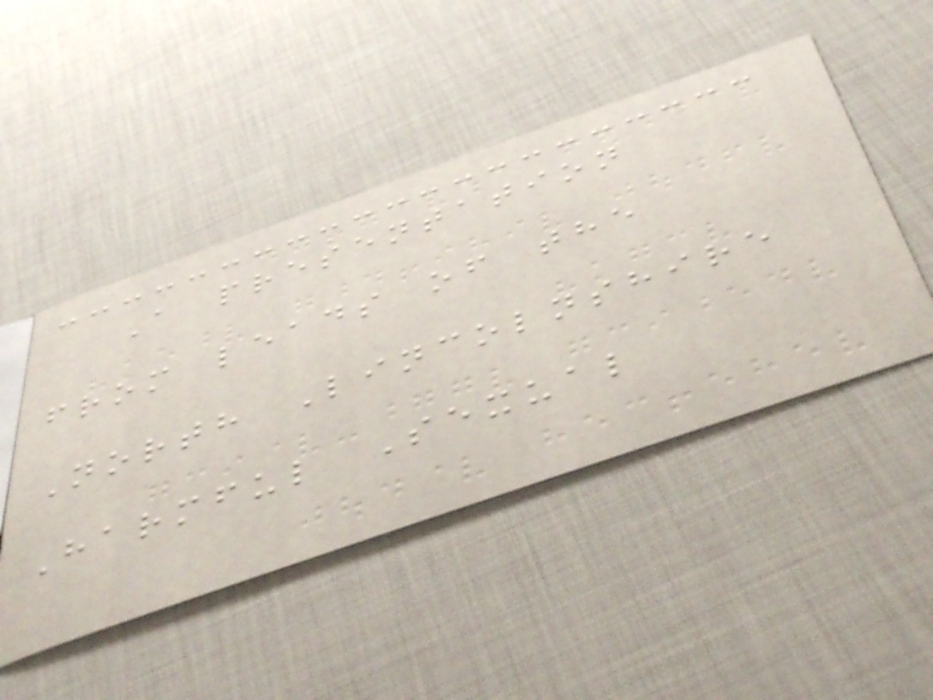A presentation
from leads of the
North Lincolnshire
Harmful Sexual
